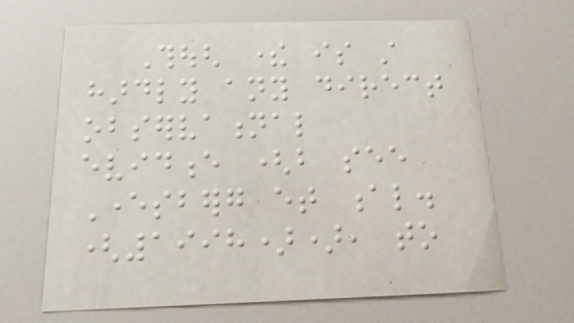Though there is still
hardly any direct
observational
evidence (but see
Eversberg et al.
(1998)), to
